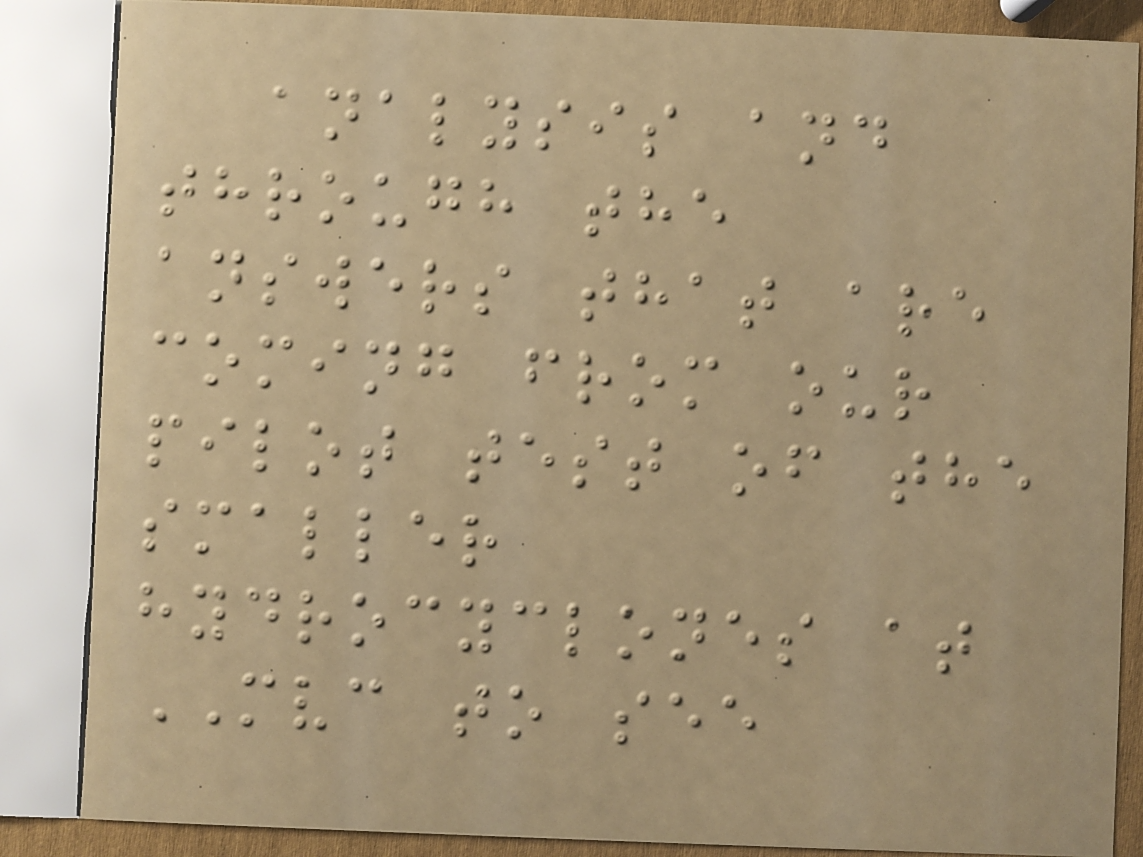analysis and
through the
answers that are
coming from our
pilot test of the
smaller
hydrocyclones at
MVC to see
